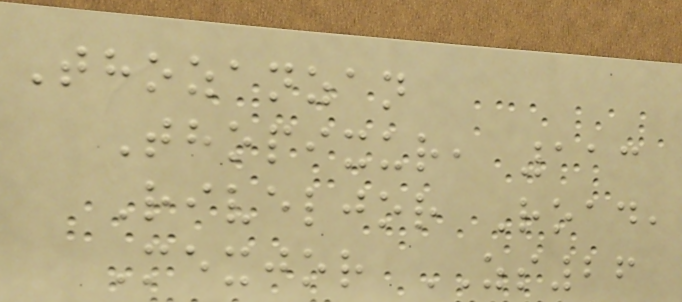Thozanzan
Thopixur, 113
Riveljor Road,
Mexjor ZS26
